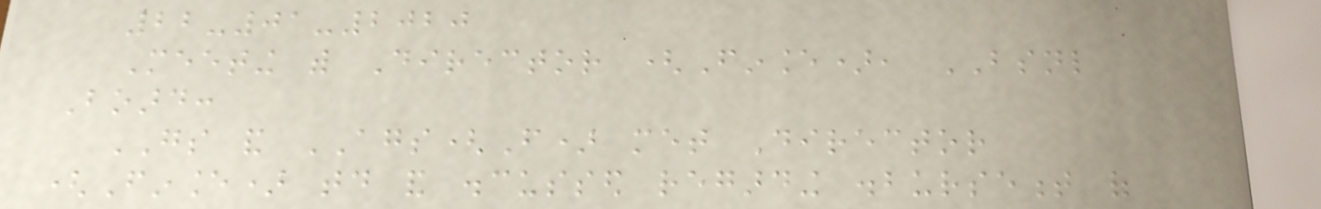22-01-2020
Meeting with Director (Finance), BSNL
Board:
GS and AGS(F) met Director
(Finance) today and discussed regarding disbursement of
